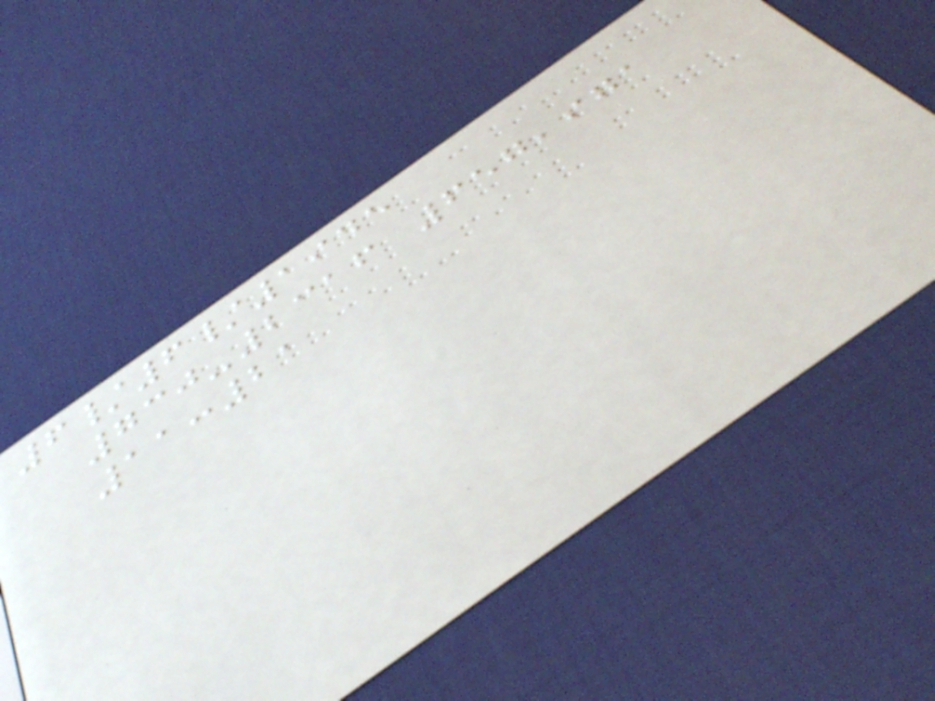6/6/1945
730-2316 657,971
11:21
